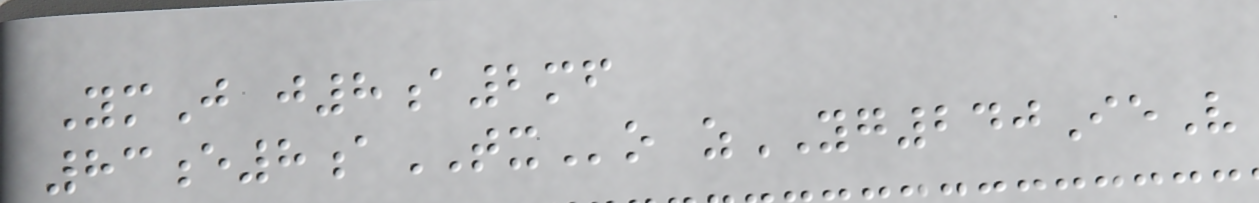YmJ j8a2mf
83e8aTXo zYG240IeV
